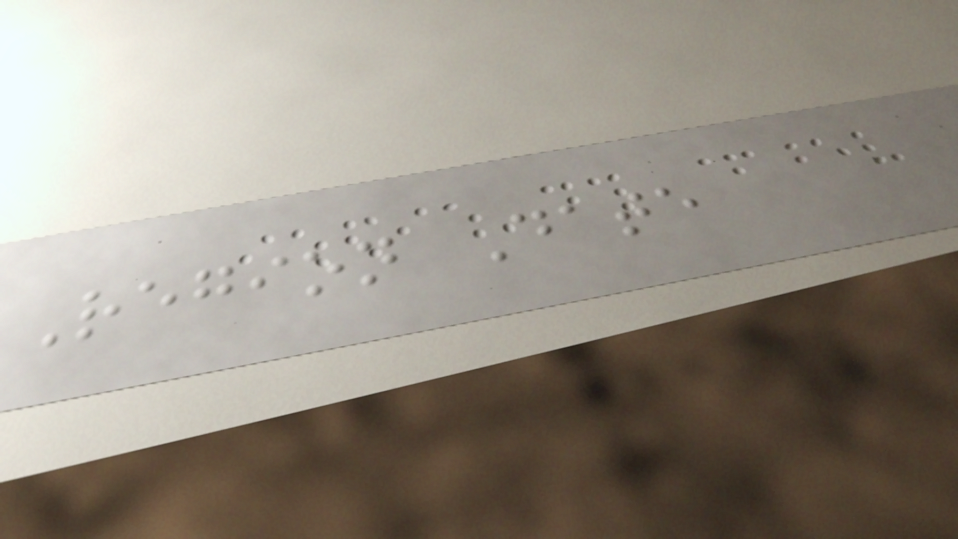Region Date
